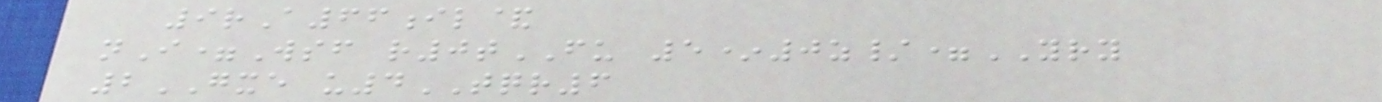9rA66il&
nI=Wsf r0tFU 5*0z/=YRY
2GXE u4TQR6
